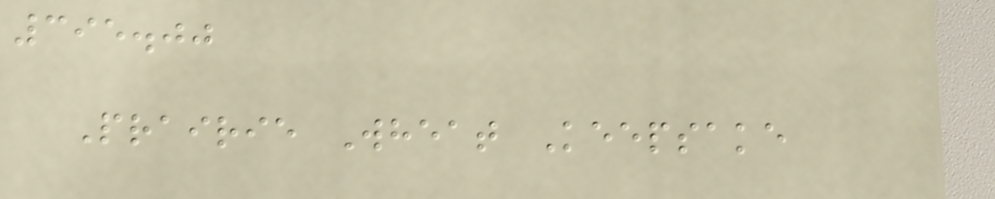395.00
Prairie Wheat Keepsake
